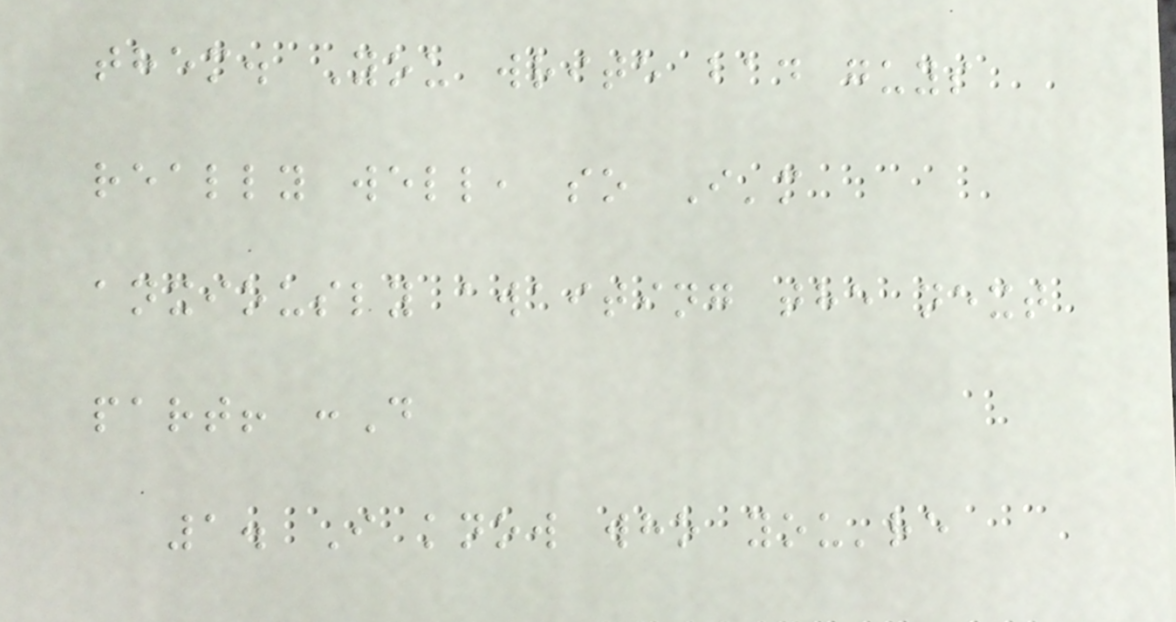them. You write bad guys
really well, so I'm
anxiously awaiting the next
part! :D
1. I know who you're
